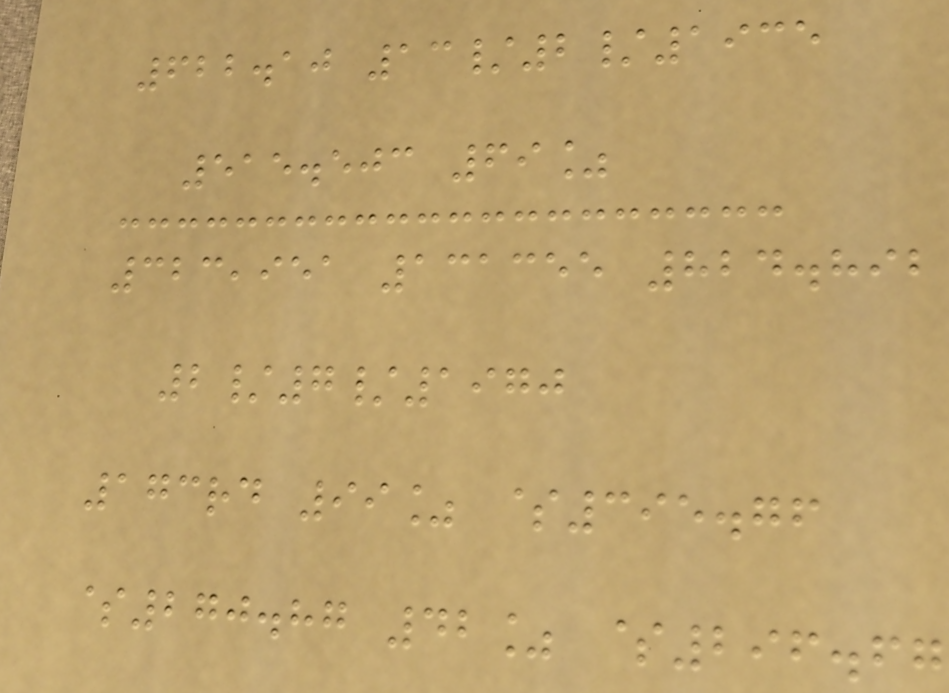622.10 13/2/1935
515.503 69%
323,951 131355 824.892
2/7/1970
173rd 99% $395.76
$270.87 42% $296.67
